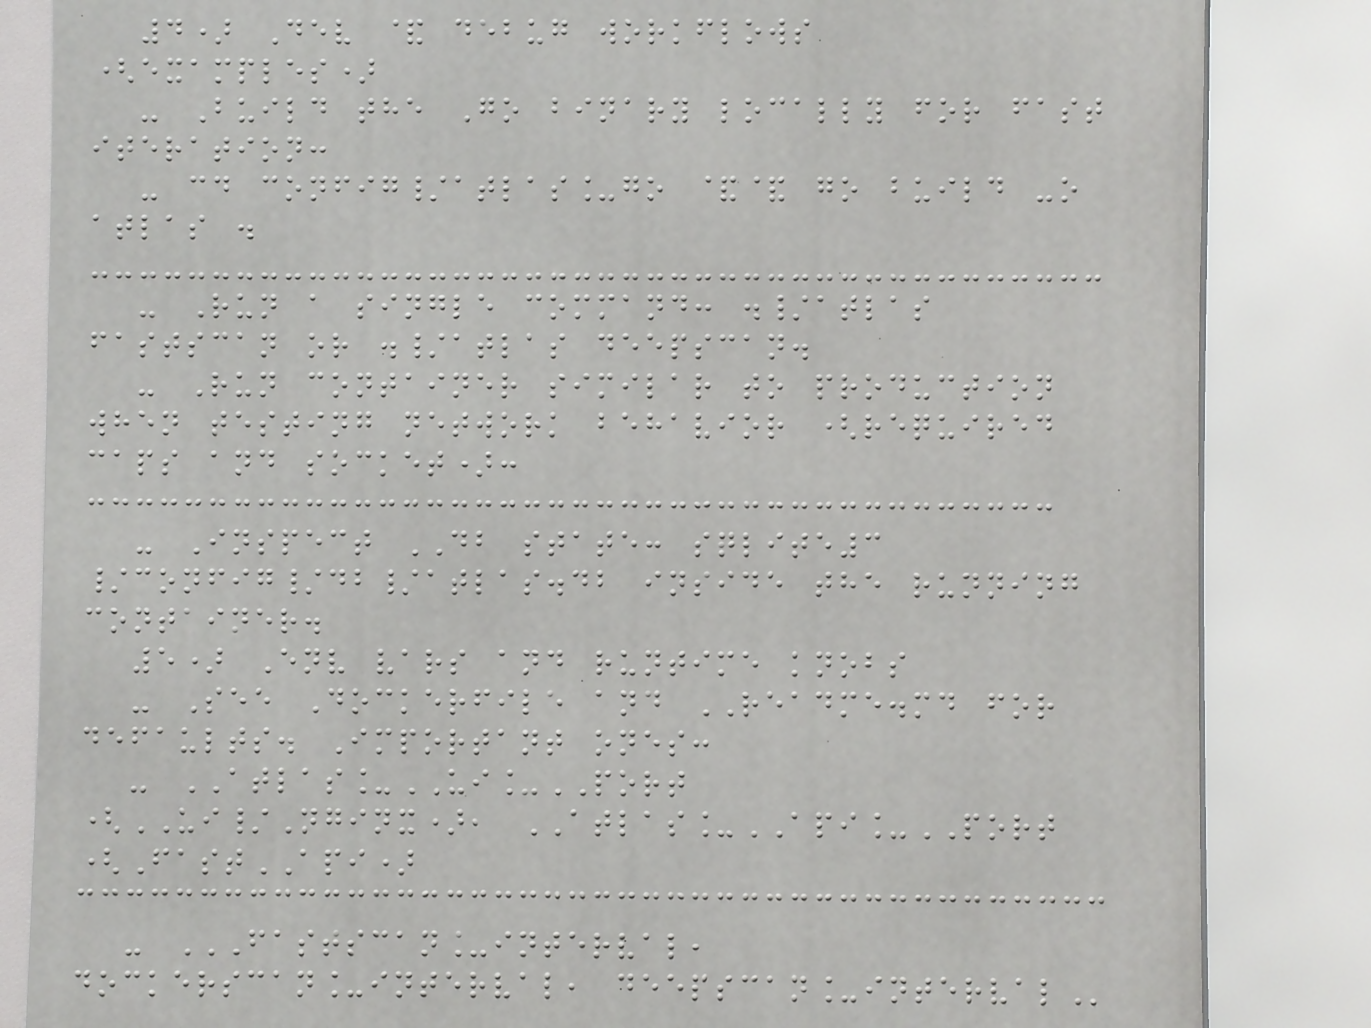4) Dev & debug workflows
(examples)
- Build the Go binary locally for fast
iteration:
- cd config/atlas_go && go build -o
atlas .
- Run a single command: ./atlas
fastscan or ./atlas deepscan.
- Run container similar to production
when testing network behavior (required
caps and socket):
- Inspect DB state: sqlite3
/config/db/atlas.db inside the running
container.
5) Env vars and runtime knobs
- See Dockerfile and README.md for
defaults. Important ones:
- ATLAS_UI_PORT
(UI/Nginx), ATLAS_API_PORT
(FastAPI)
- FASTSCAN_INTERVAL,
DOCKERSCAN_INTERVAL, DEEPSCAN_INTERVAL
